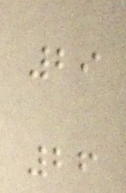29
26
